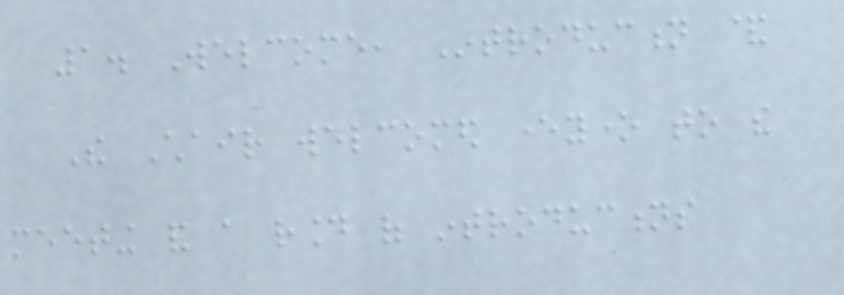1. Welcome, Introduction &
The Chair welcomed everyone to the
meeting and a round of introductions
